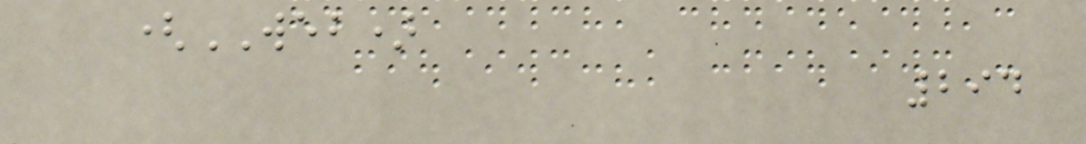(WEB)
294
